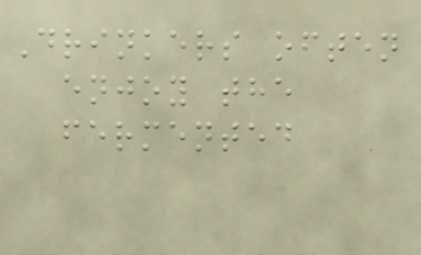Drinkers often
enjoy the
fermented
